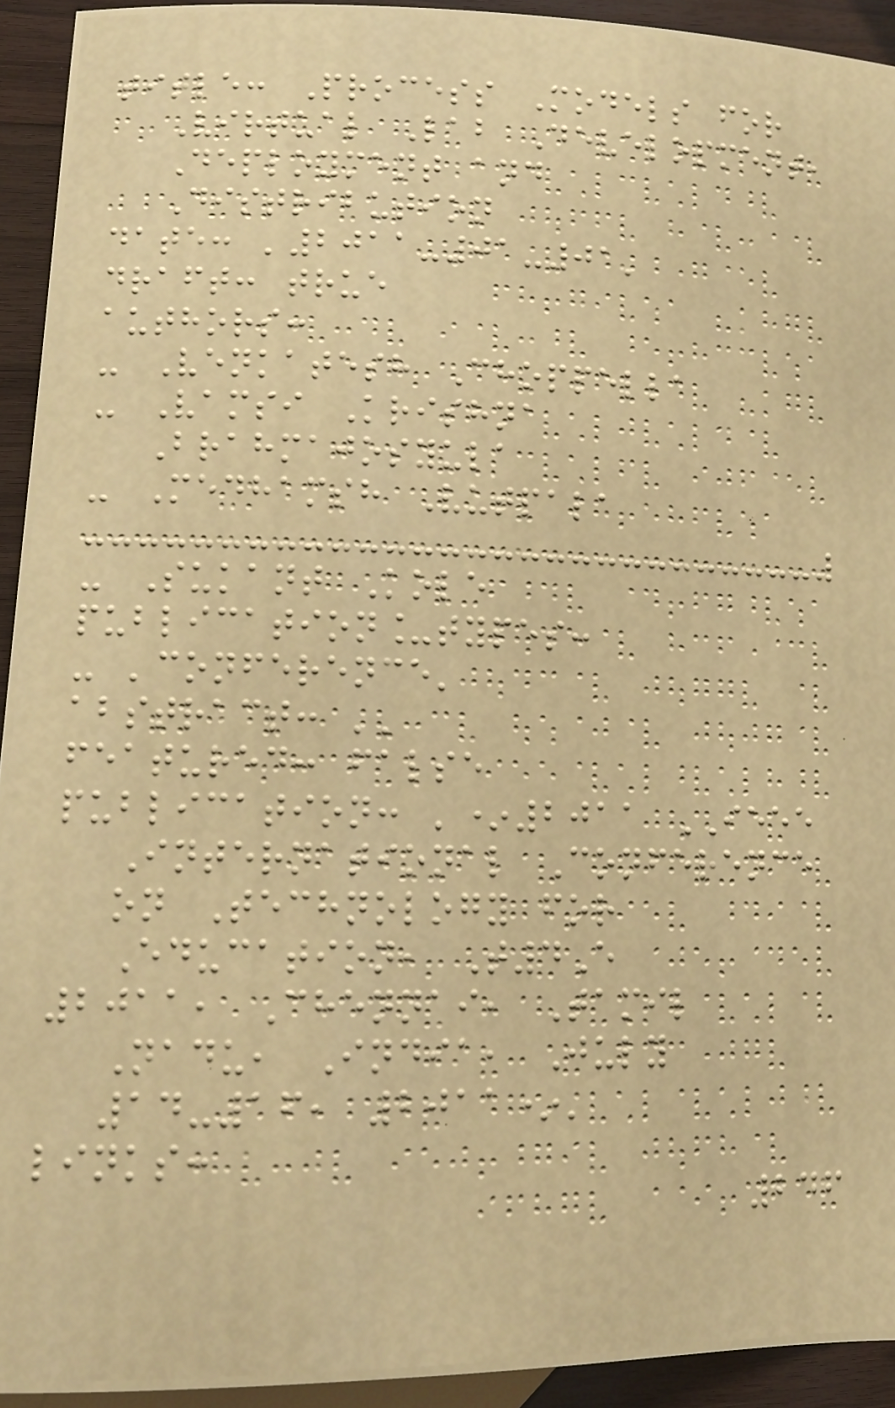title: Process Models for
Virtual Lab Development,
Deployment and
Distribution
date: '2011-01-01'
draft: true
authors:
- Venkatesh Choppella
- Vamsi Krishna
Brahmajosyula
- Medhamsh Vutpala
- Sukant Kole
publication_types:
- 'conference'
abstract: ''
featured: false
publication: '*2011 IEEE
International Conference
on Technology for
Education, T4E
2011, Chennai, Tamil
Nadu, India, July
14-16, 2011*'
links:
246
